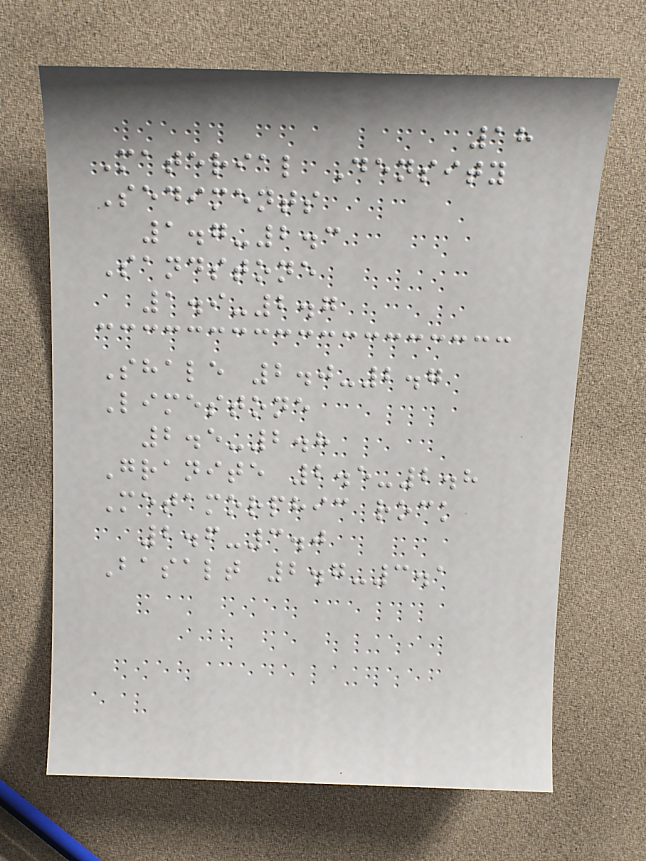18
Material Density
Sediments
1.7-2.3
Sandstone
1.9-2.7
Shale 2.0-2.7
Limestone
2.5-2.8
Granite 2.5-2.8
Metamorphic rock
2.6-3.0
Basalt 2.7-3.1
